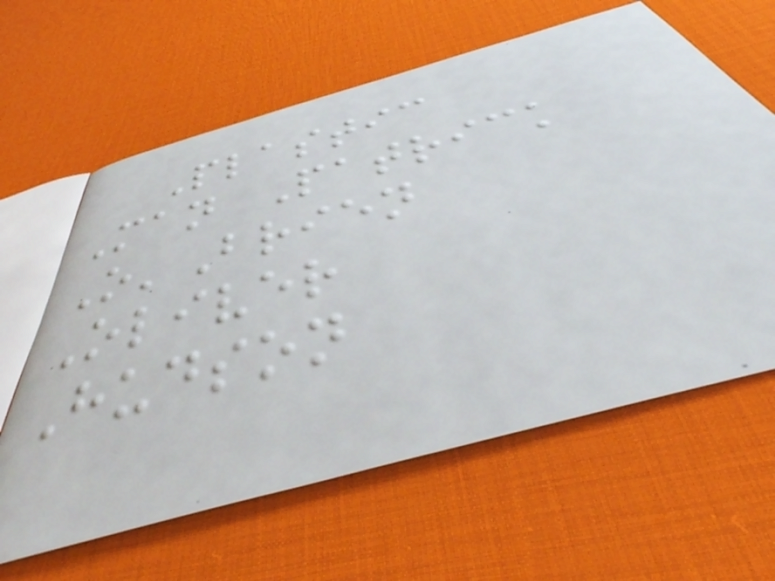Plastic
Man Patrick
O'Brien
Oliver
Hudson
